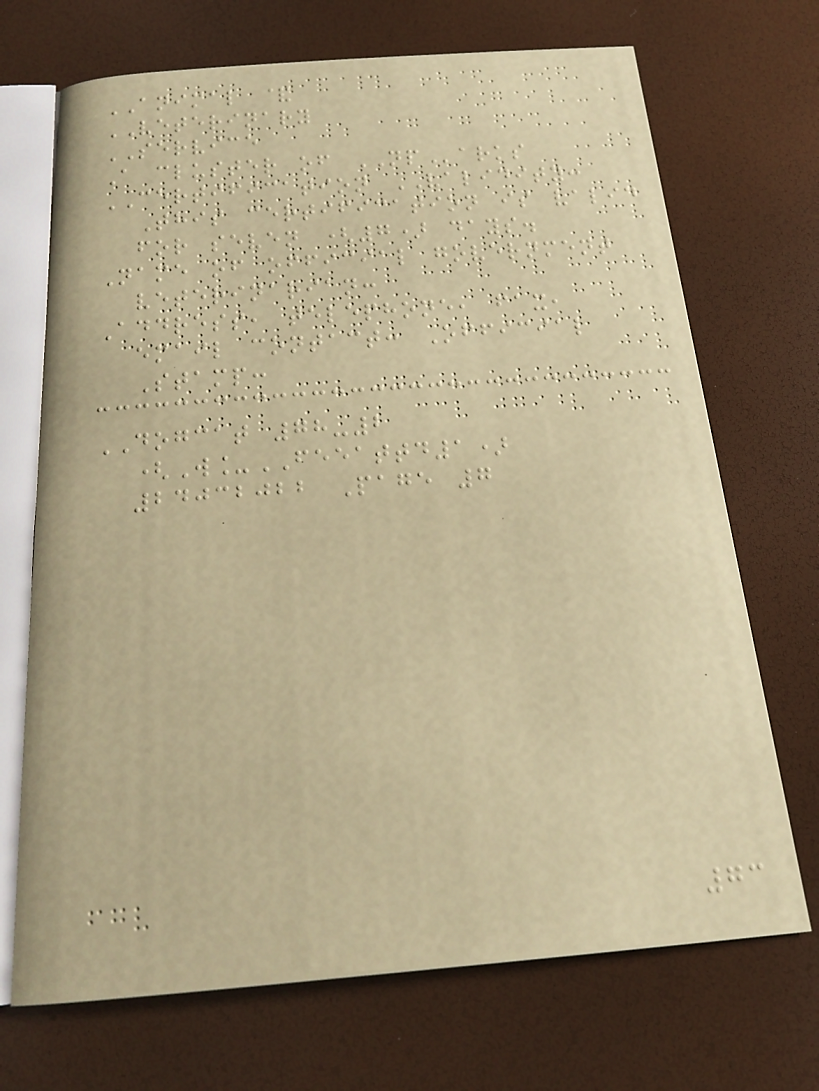ANIMAL &
VETERINARY
SERVICE
A cluster of NParks
CERTIFICATION VALIDITY:
This certification is valid
for seven (7) days.
Name of official government
veterinarian:
Address, telephone, fax,
email contact: Official
Stamp:
DOGCAT 78-2
(W_FEEATTD1)
24032022 Page 7
73
